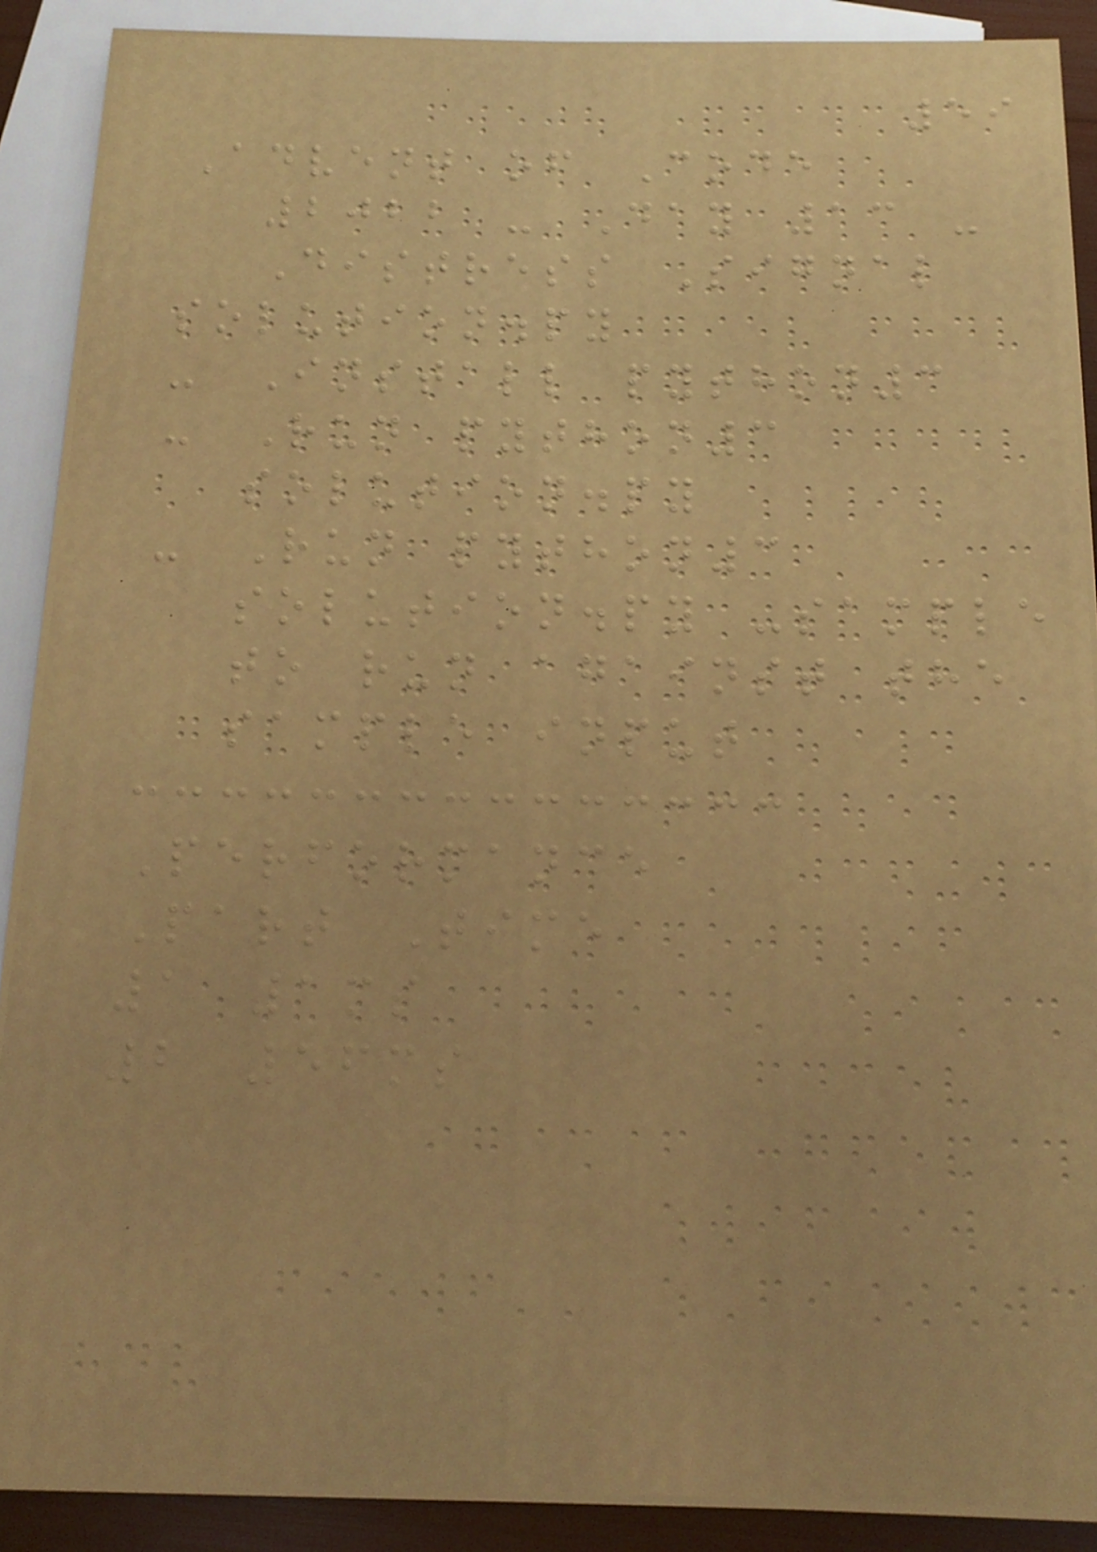59
Advent of Code
2022 - Day 13 -
Distress Signal
solution.py
- Install python3
- Run python3
solution.py
- Run python3
solution.py -sample
to run against the
sample input
Performance
Part Time
1 1ms
2 56ms
